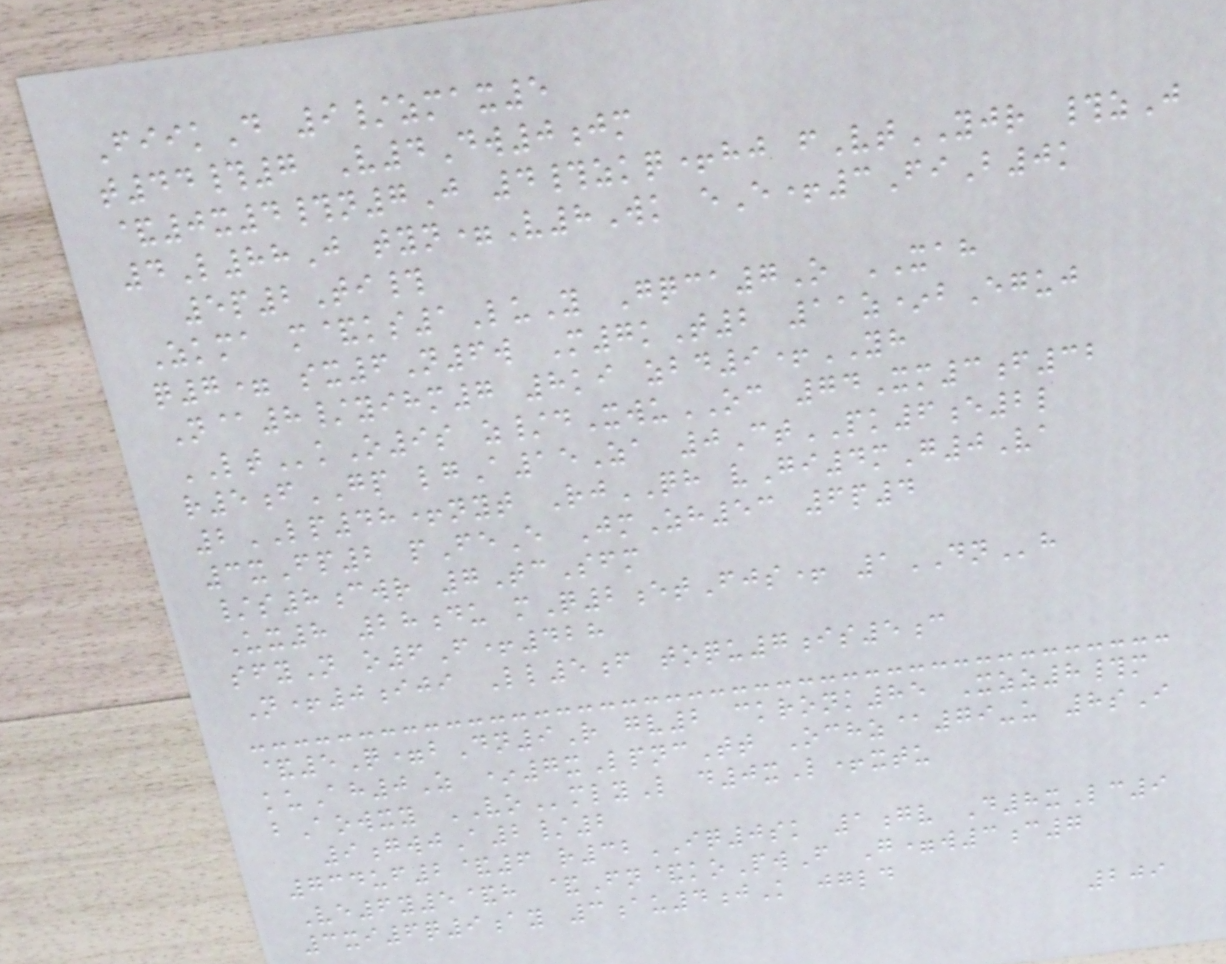FiikD 9/zmax5
t44#7 V4Dw0jm
&0x4#n7J 4#zkq+hj fVtYJR #zJ
4L88J tyn=V8Wk eE+3FiB0k
5p2Ti#
Zkma m&ks1LuY Gqca7O XAH
q7= sx6N6w M7kT2 11z*bEguj
N@8/yihm7 8ki zbd9+YH
LTkO9s z/dXwuOC 74Xm3f32
r5fGP lgA15Za 0CtPK6e2l
2LP48+nyt RjQH vGi4mG0Va
3xFp2 pFeE JmZh53 6p4
/s8cwr 7TcSfm
Ux8 28du mQ2etFjs+ 1DNh
sfyN o6F+428
N+0iji Ll5f toqu7is5c
&5Q=bDn9R gv2 ckronk85 Xzz8#m
kuAh0Z *7xLpncTt Ochz@79-u 8sI
bAowxy VOmlyL d0xL+xtu
9gwjA2/2
734uf2&6 r32IQ0sk 1gv D8xLc9
Ve6y5&h &Fn&koPwF G=w3c7
3xi6q9ay 3au4jK jgld
209
